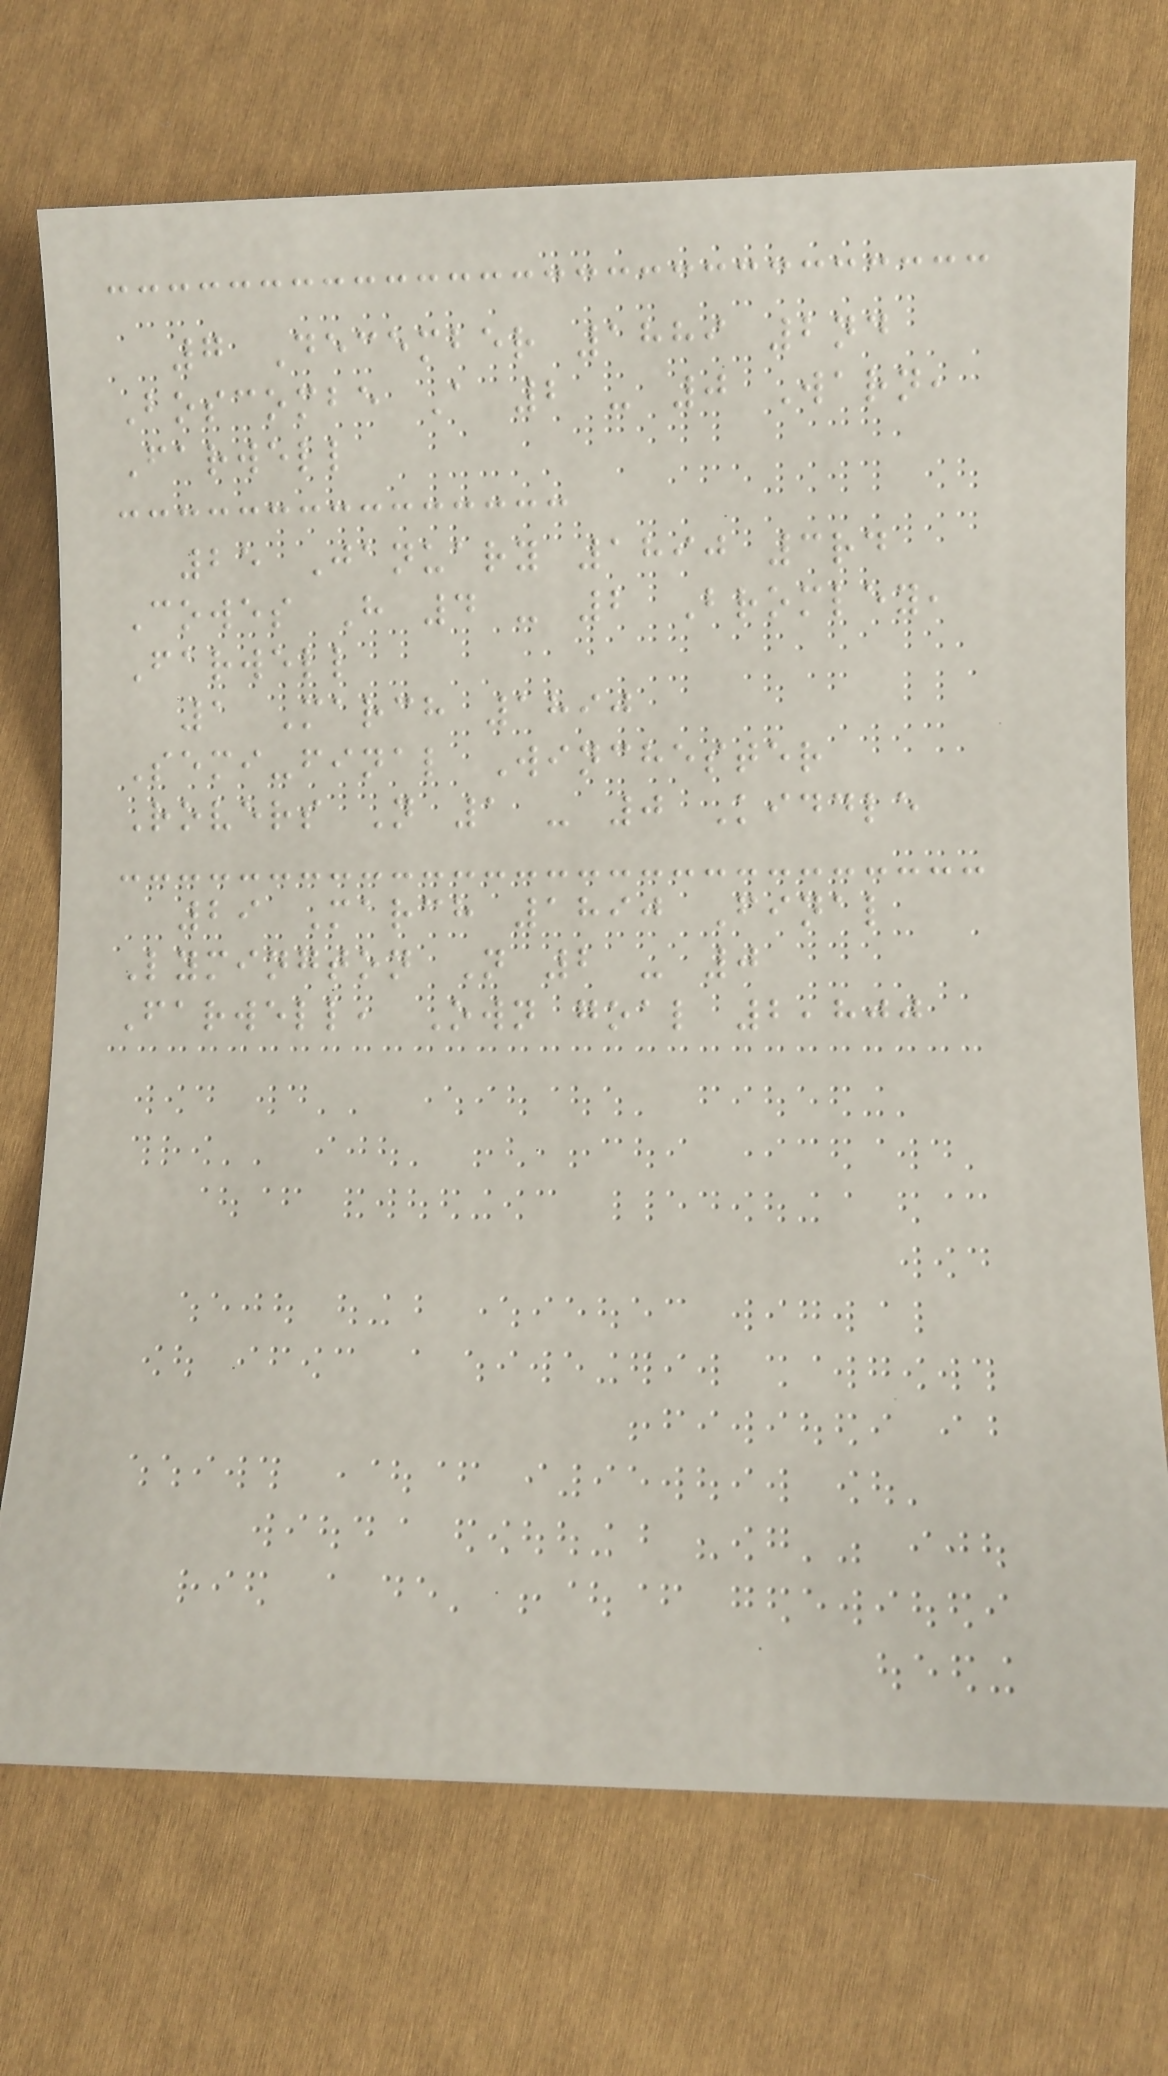7 December 1889 2nd
Boscombe A 2 - 0 Warn,
Farwell
25 January 1890 3rd
Cowes H 4 - 2 Bromley,
Farwell
1 March 1890
Semi-final Winchester
Rovers N 1 - 0 Kiddle
29 March 1890 Final
Lymington N 2 - 0
Farwell, Own goal 2,800
